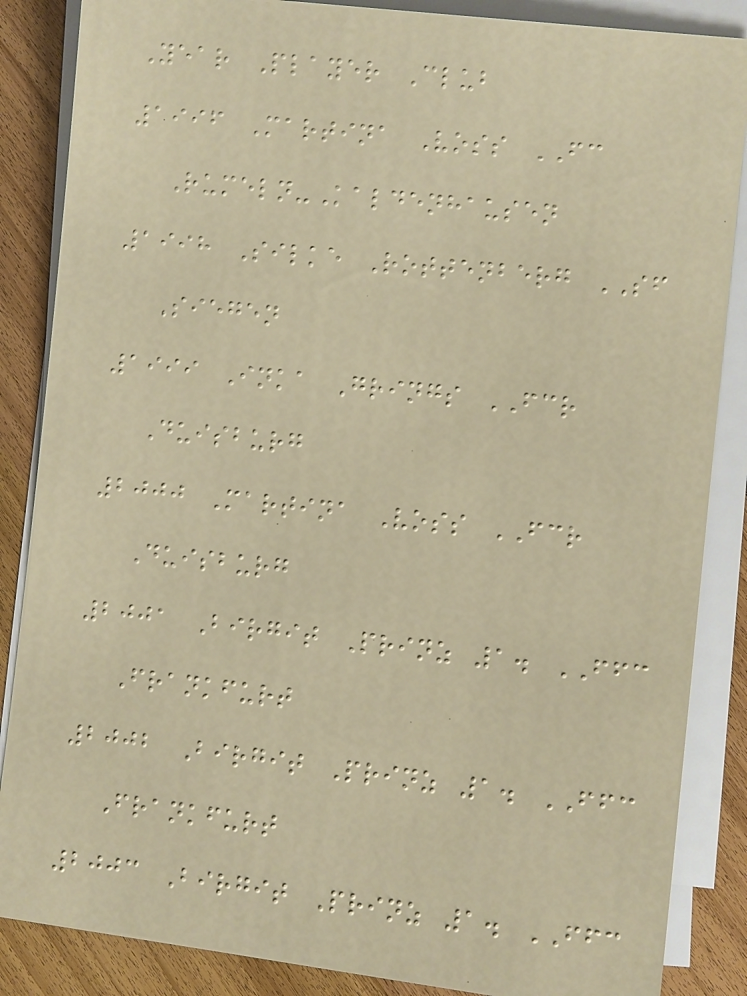Year Player Club
1996 Martina Voss FC
Rumeln-Kaldenhausen
1998 Silke Rottenberg SF
Siegen
1999 Inka Grings FCR
Duisburg
2000 Martina Voss FCR
Duisburg
2001 Birgit Prinz 1. FFC
Frankfurt
2002 Birgit Prinz 1. FFC
Frankfurt
2003 Birgit Prinz 1. FFC
